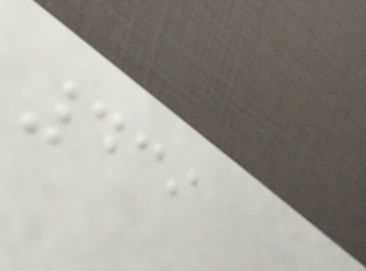439
